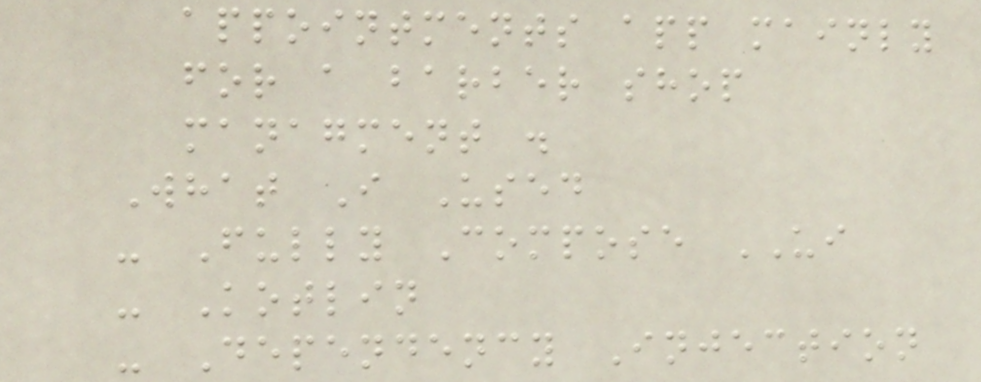appointments app mainly
for a barber shop
managment .
What I Used
- Fully Compose UI
- Kotlin
- Dependency Injection
